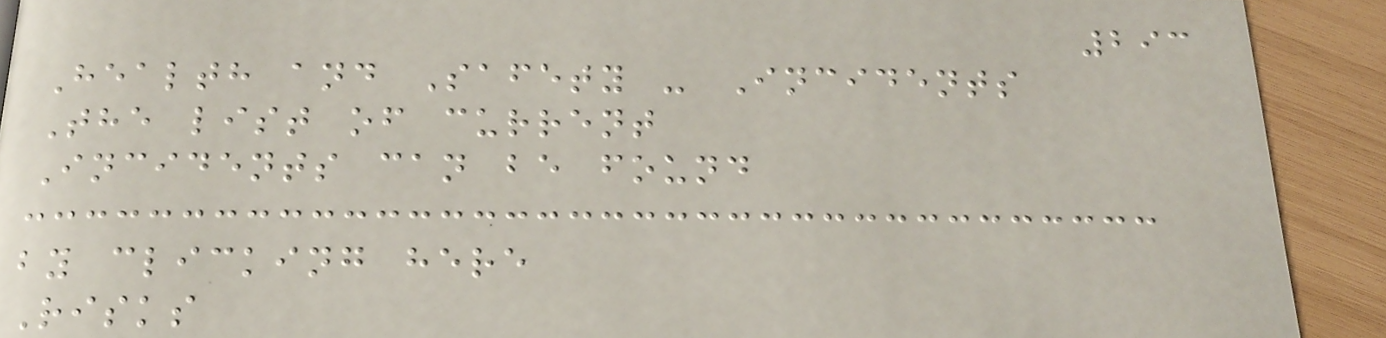293
Health and Safety - Incidents
The list of current
Incidents can be found
by clicking here
Risks
